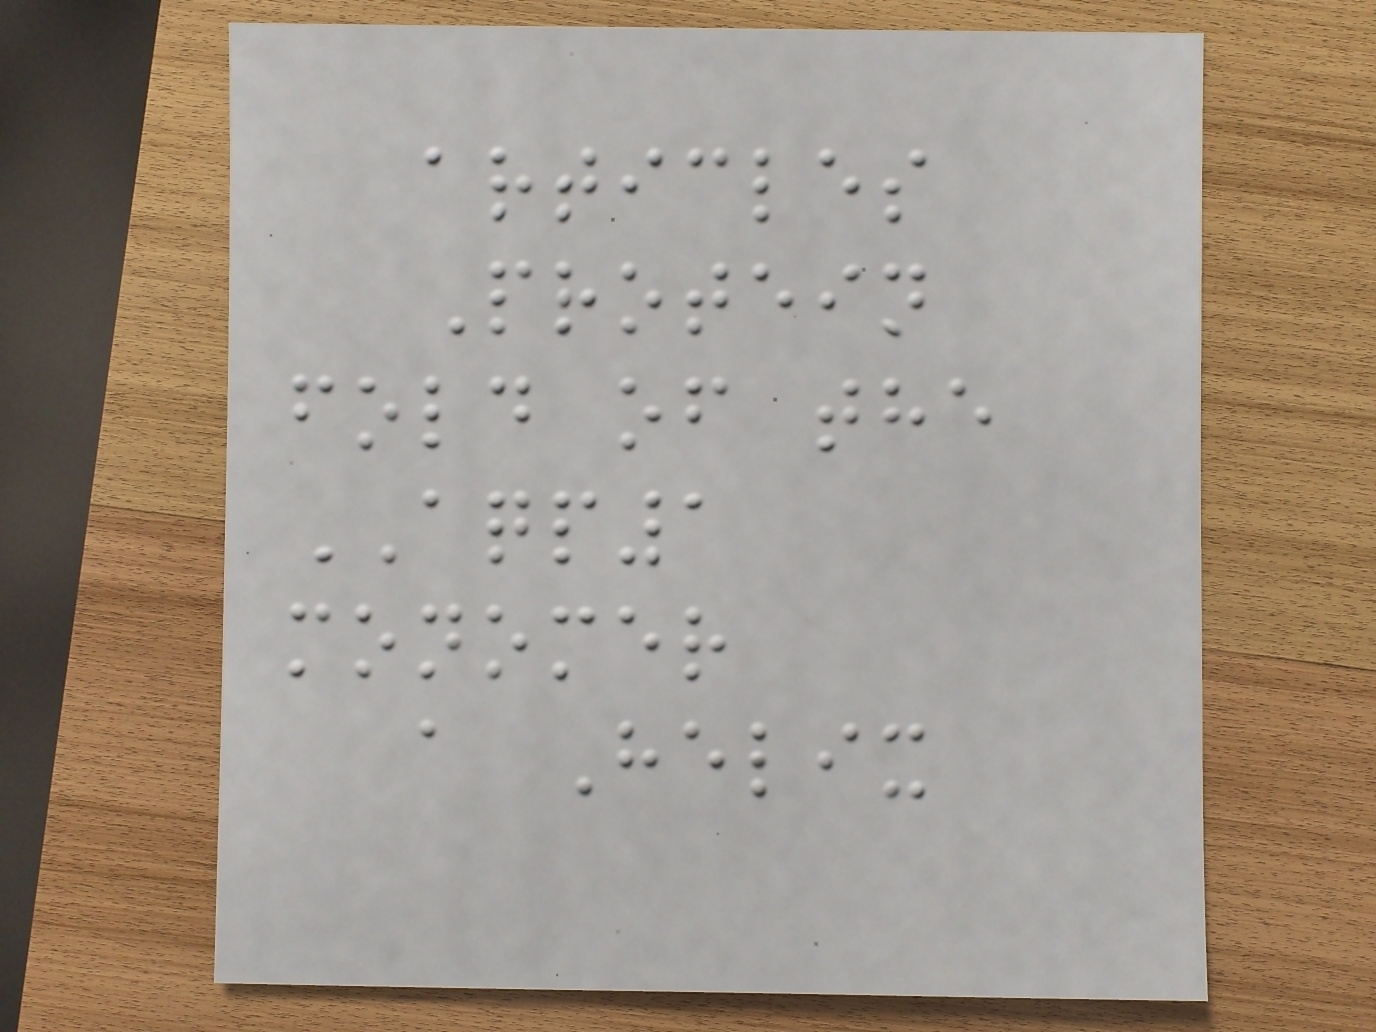articles
Protein
fold of the
AQP1
monomer
a Helix
